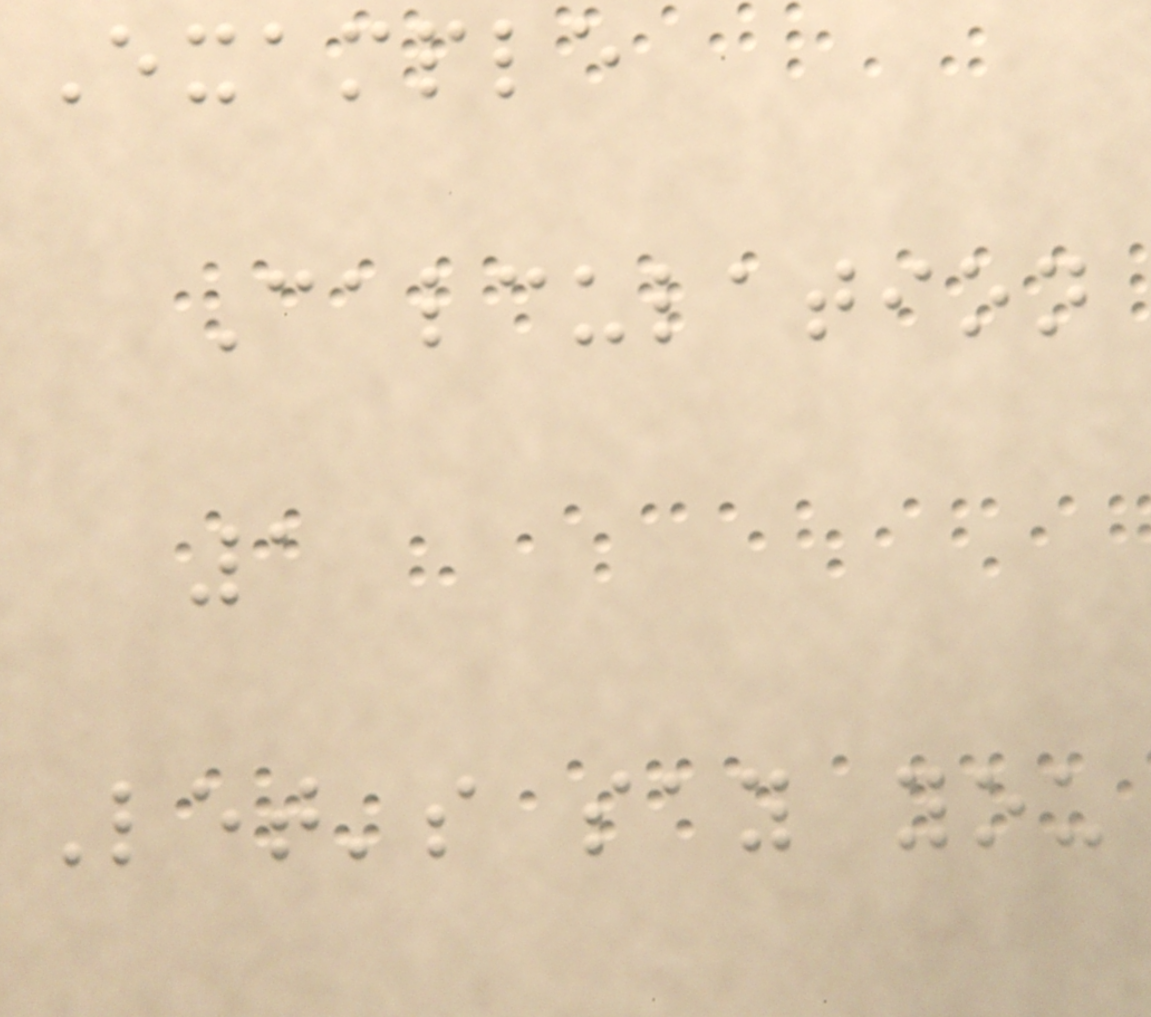Example
Calculation
1
Let's say you
